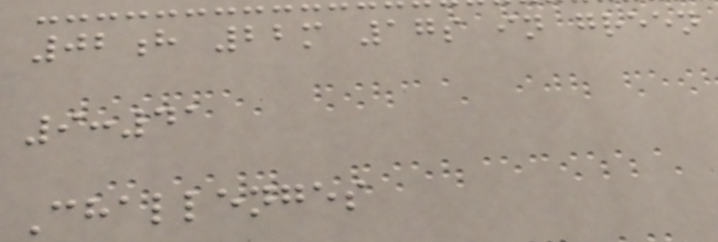02h 22m 17s in green
9:41
Challenges
